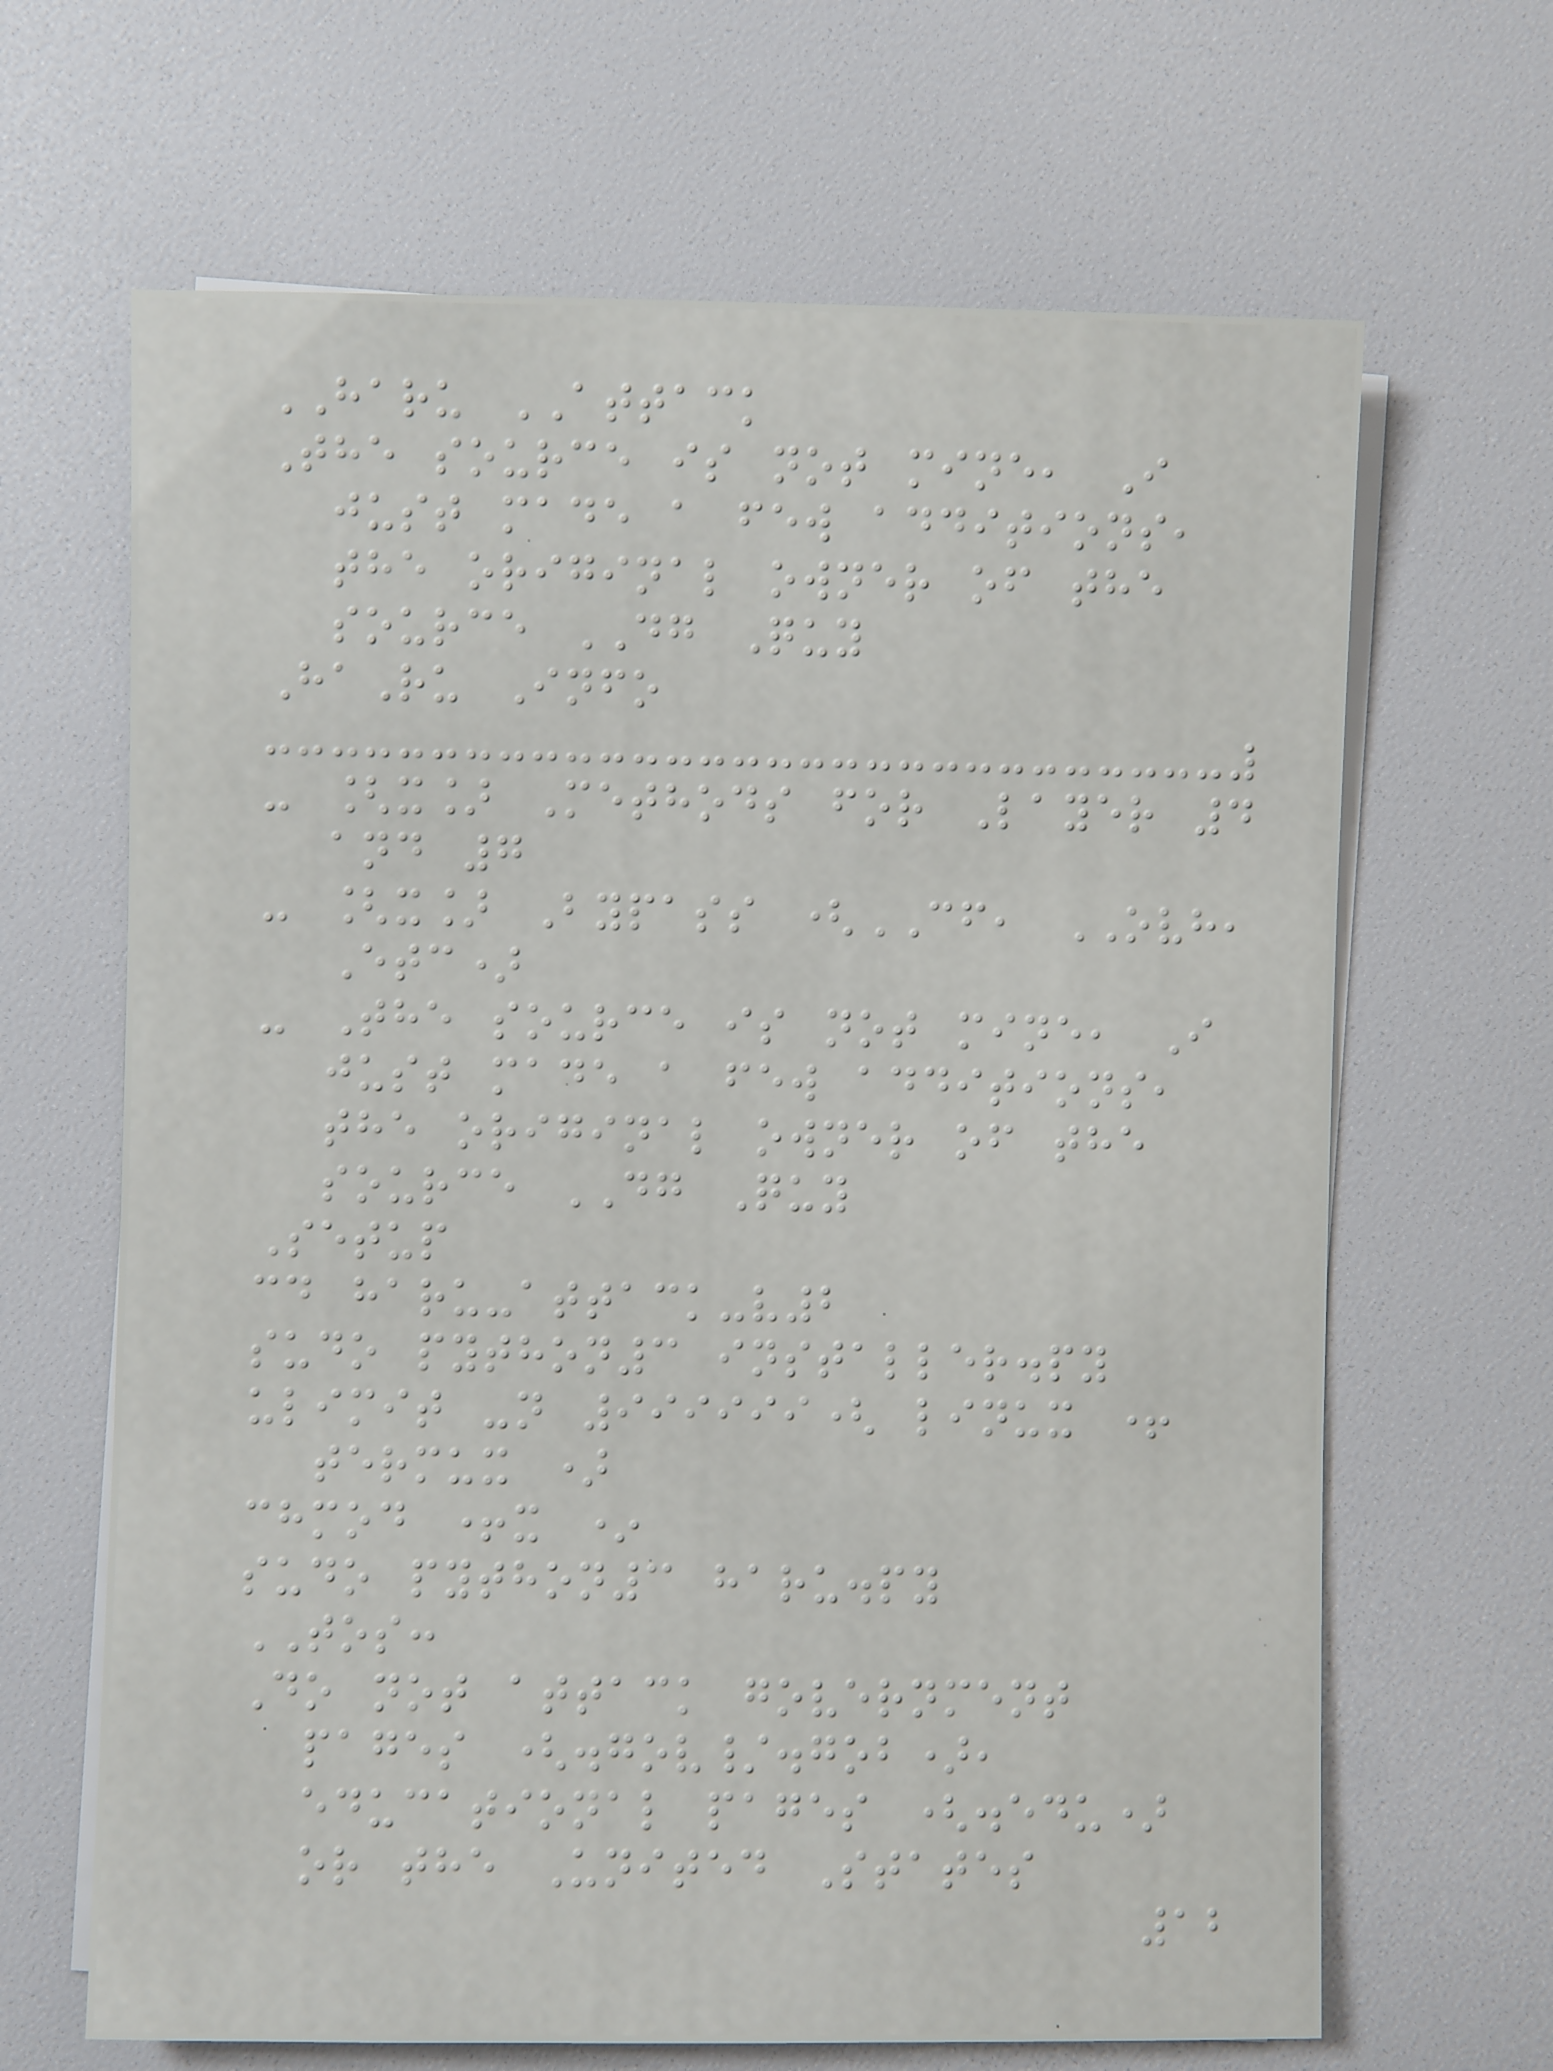HARU ATTACK
The source is not mine, I
just made a few additions,
the original owner of the
source DG Quy
HaRu Info
- [x] Methods for Layer 4
and 7
- [x] Bypass (CF, OVH,
Etc)
- The source is not mine, I
just made a few additions,
the original owner of the
source DG Quy
Setup
cd haru-attack-v2
sudo python3 installer.py
ulimit -n 999999( linux +
termux )
chmod +x *
sudo python3 haru.py
TOS:
Do not attack government
pages (.gov/.gob),
educational pages (.edu)
or the United States
12
